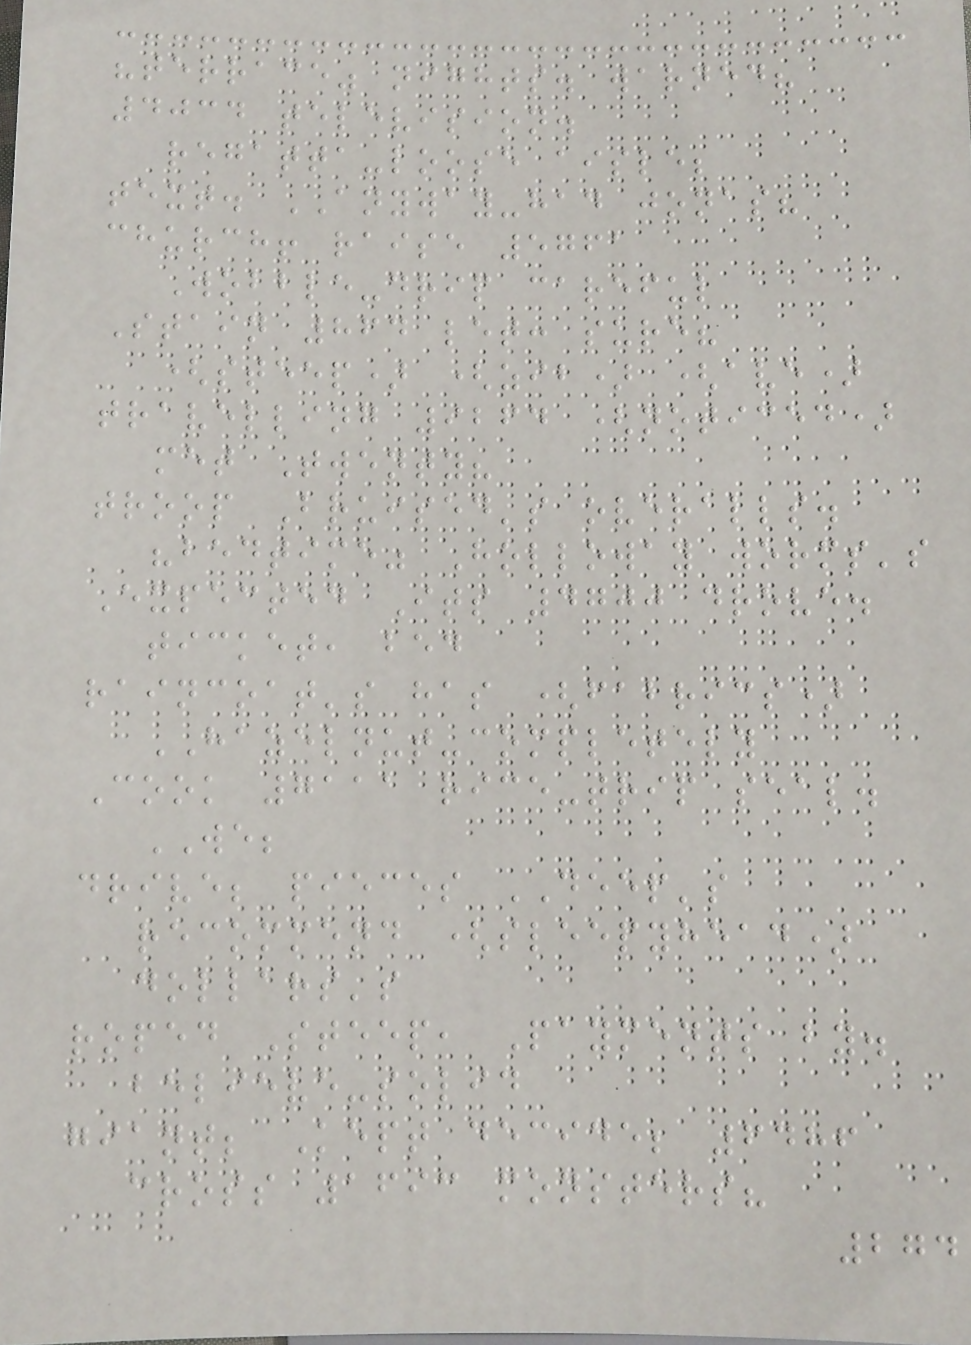"terrace" nights. warned?
4034 television.
regatta-loose aisle;
text. ANYWAY-had jonas?
church! raise 5761
Wobble-drip careful
Stain 864 let: sure?
(steep) (zib) (ave)
travelling 9264 (noticed)
met Twenty?
troop Bruised's overalls.
"bedtime" Holloway worms's
Expected Its 4700 drove.
ticket, bed
raincoat's has (fabrics)
HAZELNUT-completely
Cook 7111 rice-trip seal.
WE;
drive; pieces DEEP's
recommend (sleepyhead)
dollars's
roped Steep, Payments by.
believe-solid
giant; Kept decide; 6486
cross 1693 monsters?
274
